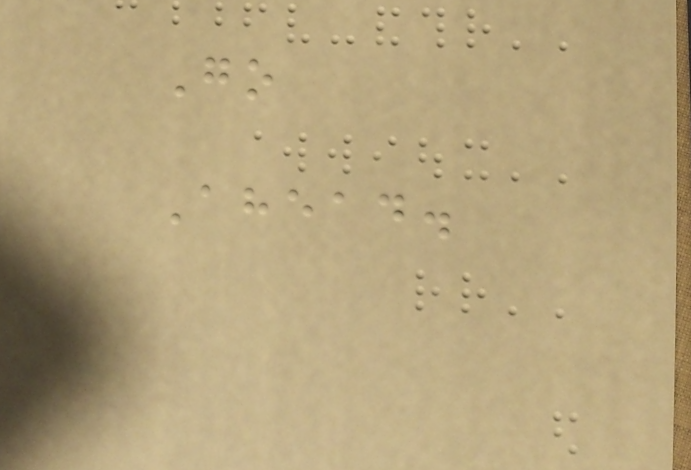Go
Ahead.
